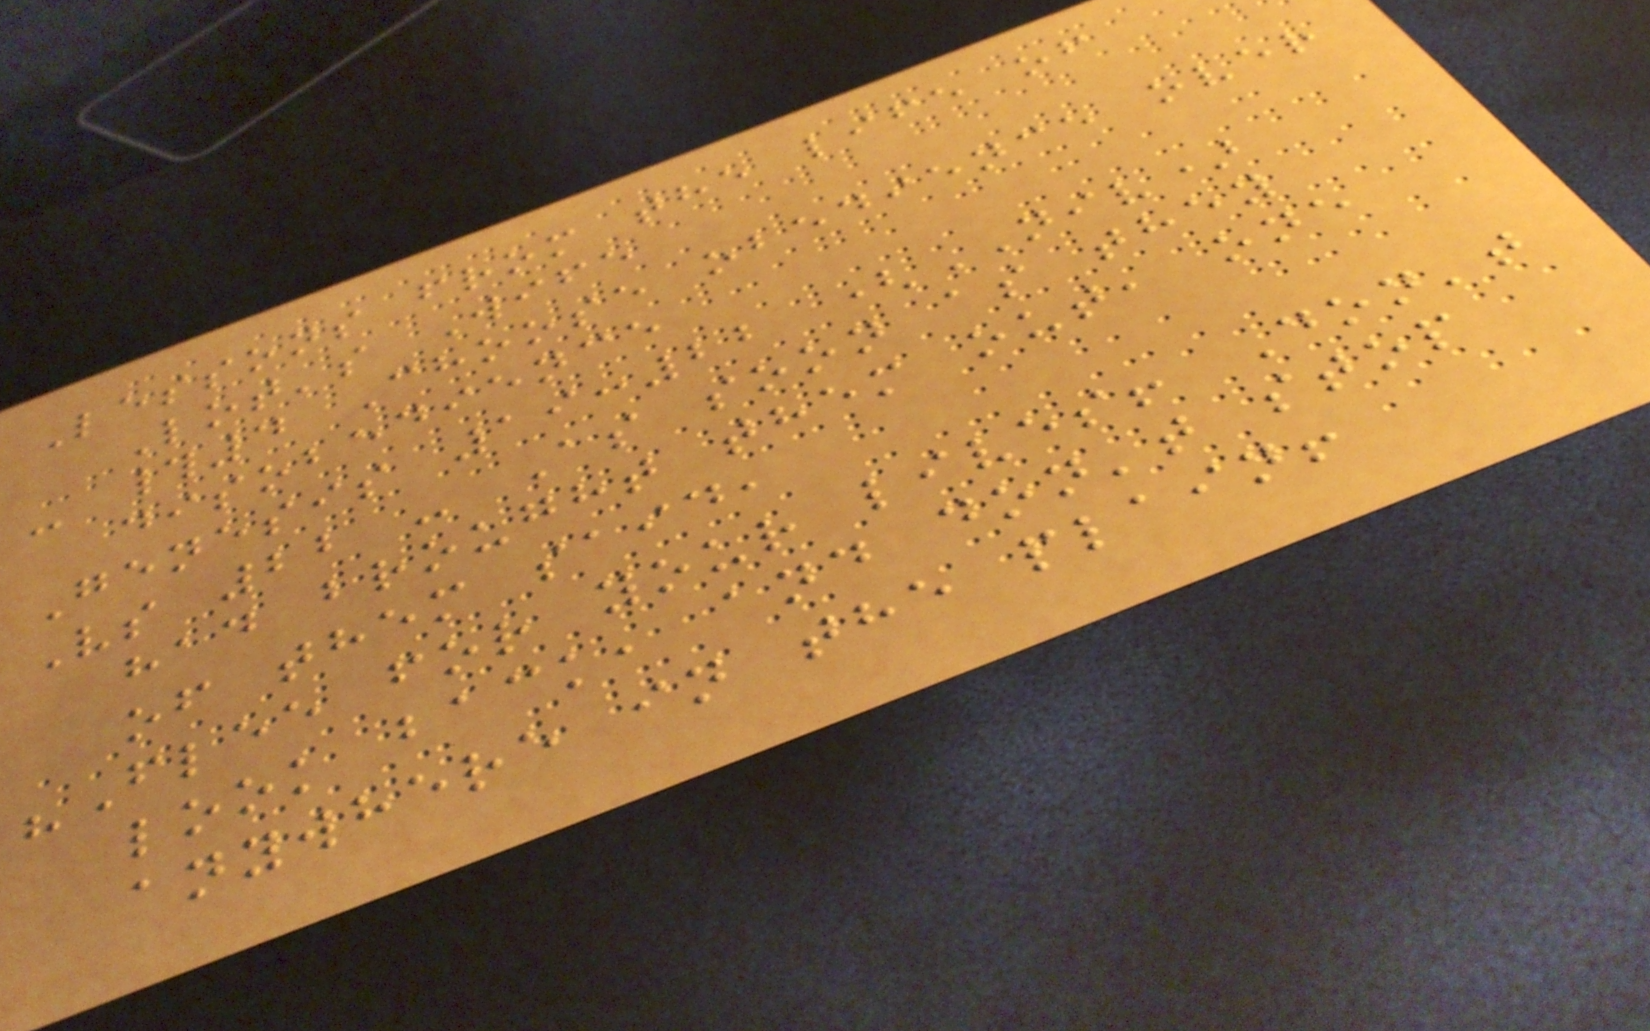Lessons from the life of
Lot's Wife
- #4 Choose obedience over
disobedience
Genesis 19:22 (NIV)
Vs 22 - As soon as they
had brought them out, one
of them said,
"Flee for your lives! Don't
look back, and don't stop
anywhere in the plain!
